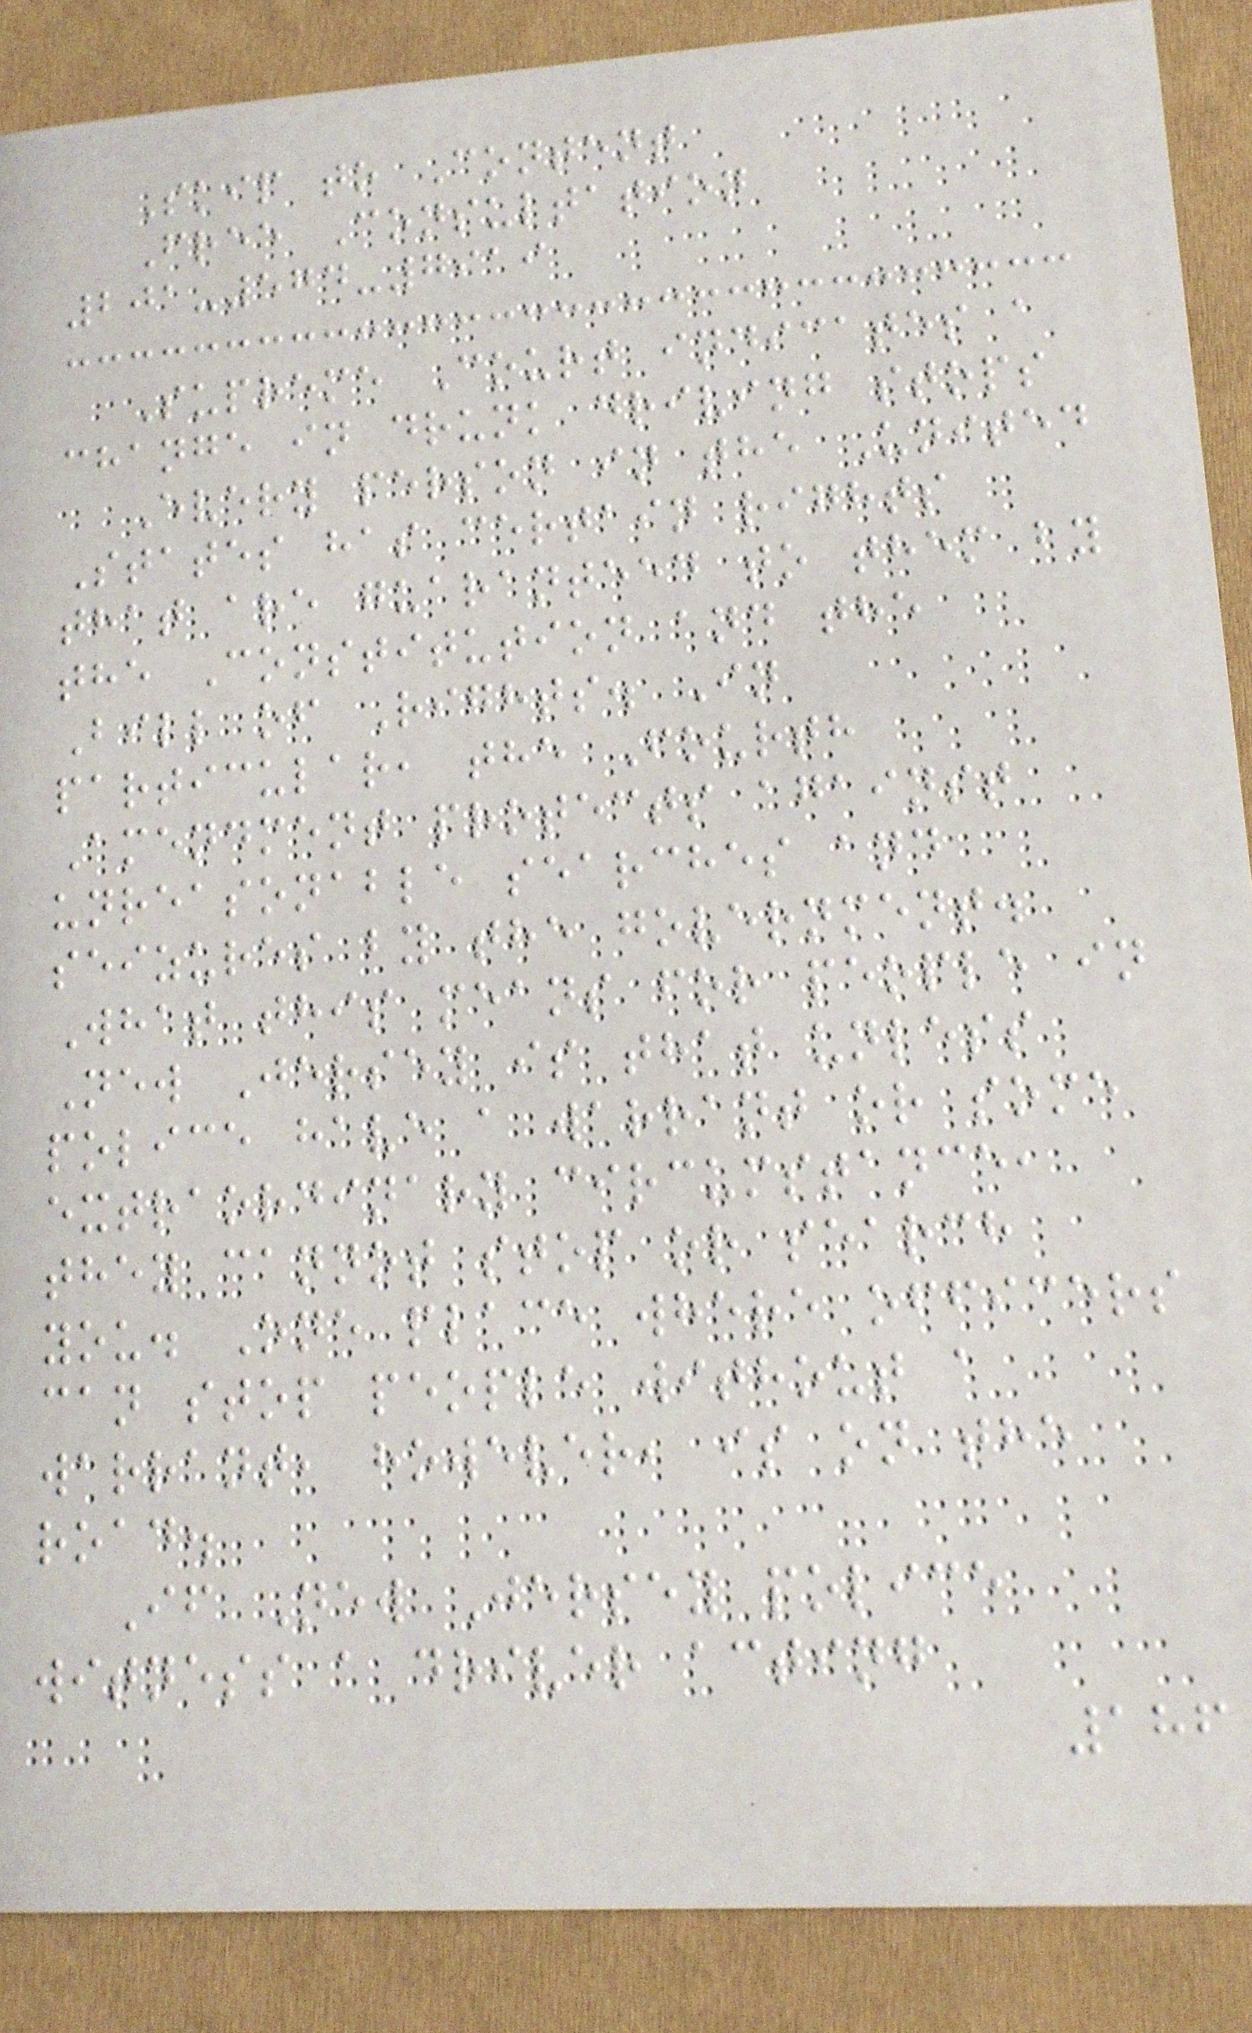Skip to Content
Free Consultation
201-574-7919
Supreme Court indicates a
change in drunk driving stops
Every person in the United
States has certain rights
that are guaranteed to them by
the Constitution and the
Bill of Rights. In
particular, the Fourth
Amendment protects against
unreasonable searches and
seizures by the government.
What this means for people in
New Jersey is that unless
police have a warrant or some
extraordinary circumstance,
they cannot stop or search
you. One place where officers
can stop people without a
warrant, however, is on the
road.
If New Jersey police
witness a driver acting
186
